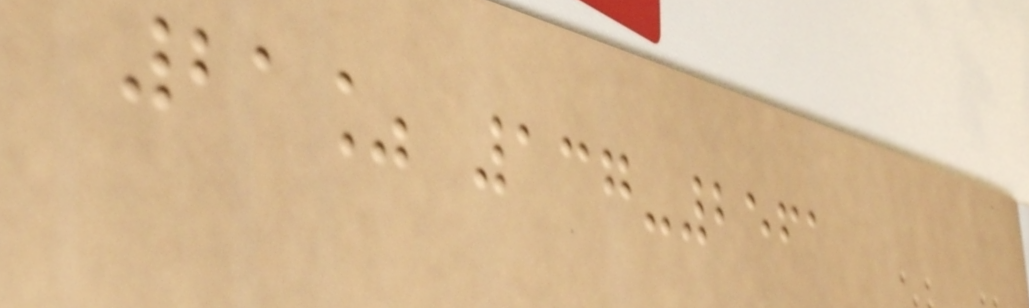21% 137-2561
